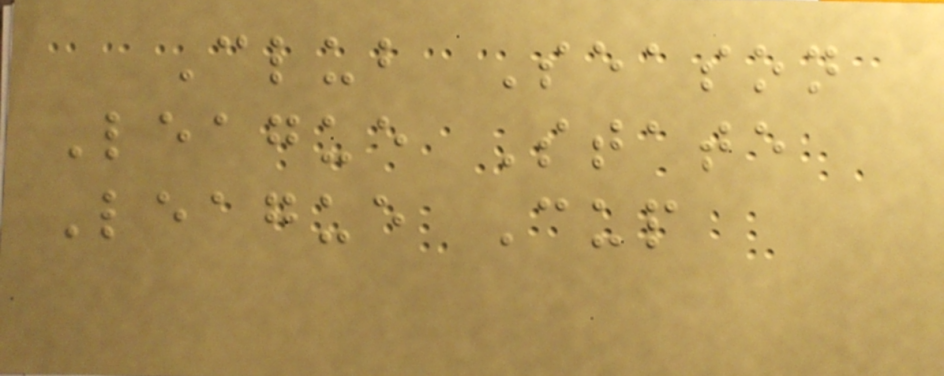Club Season
League State
League Cup
